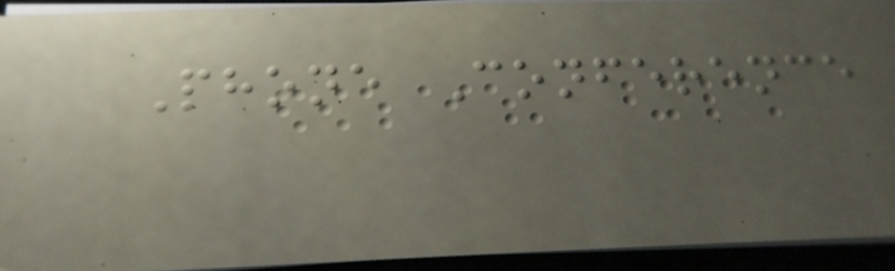Phone Conference
